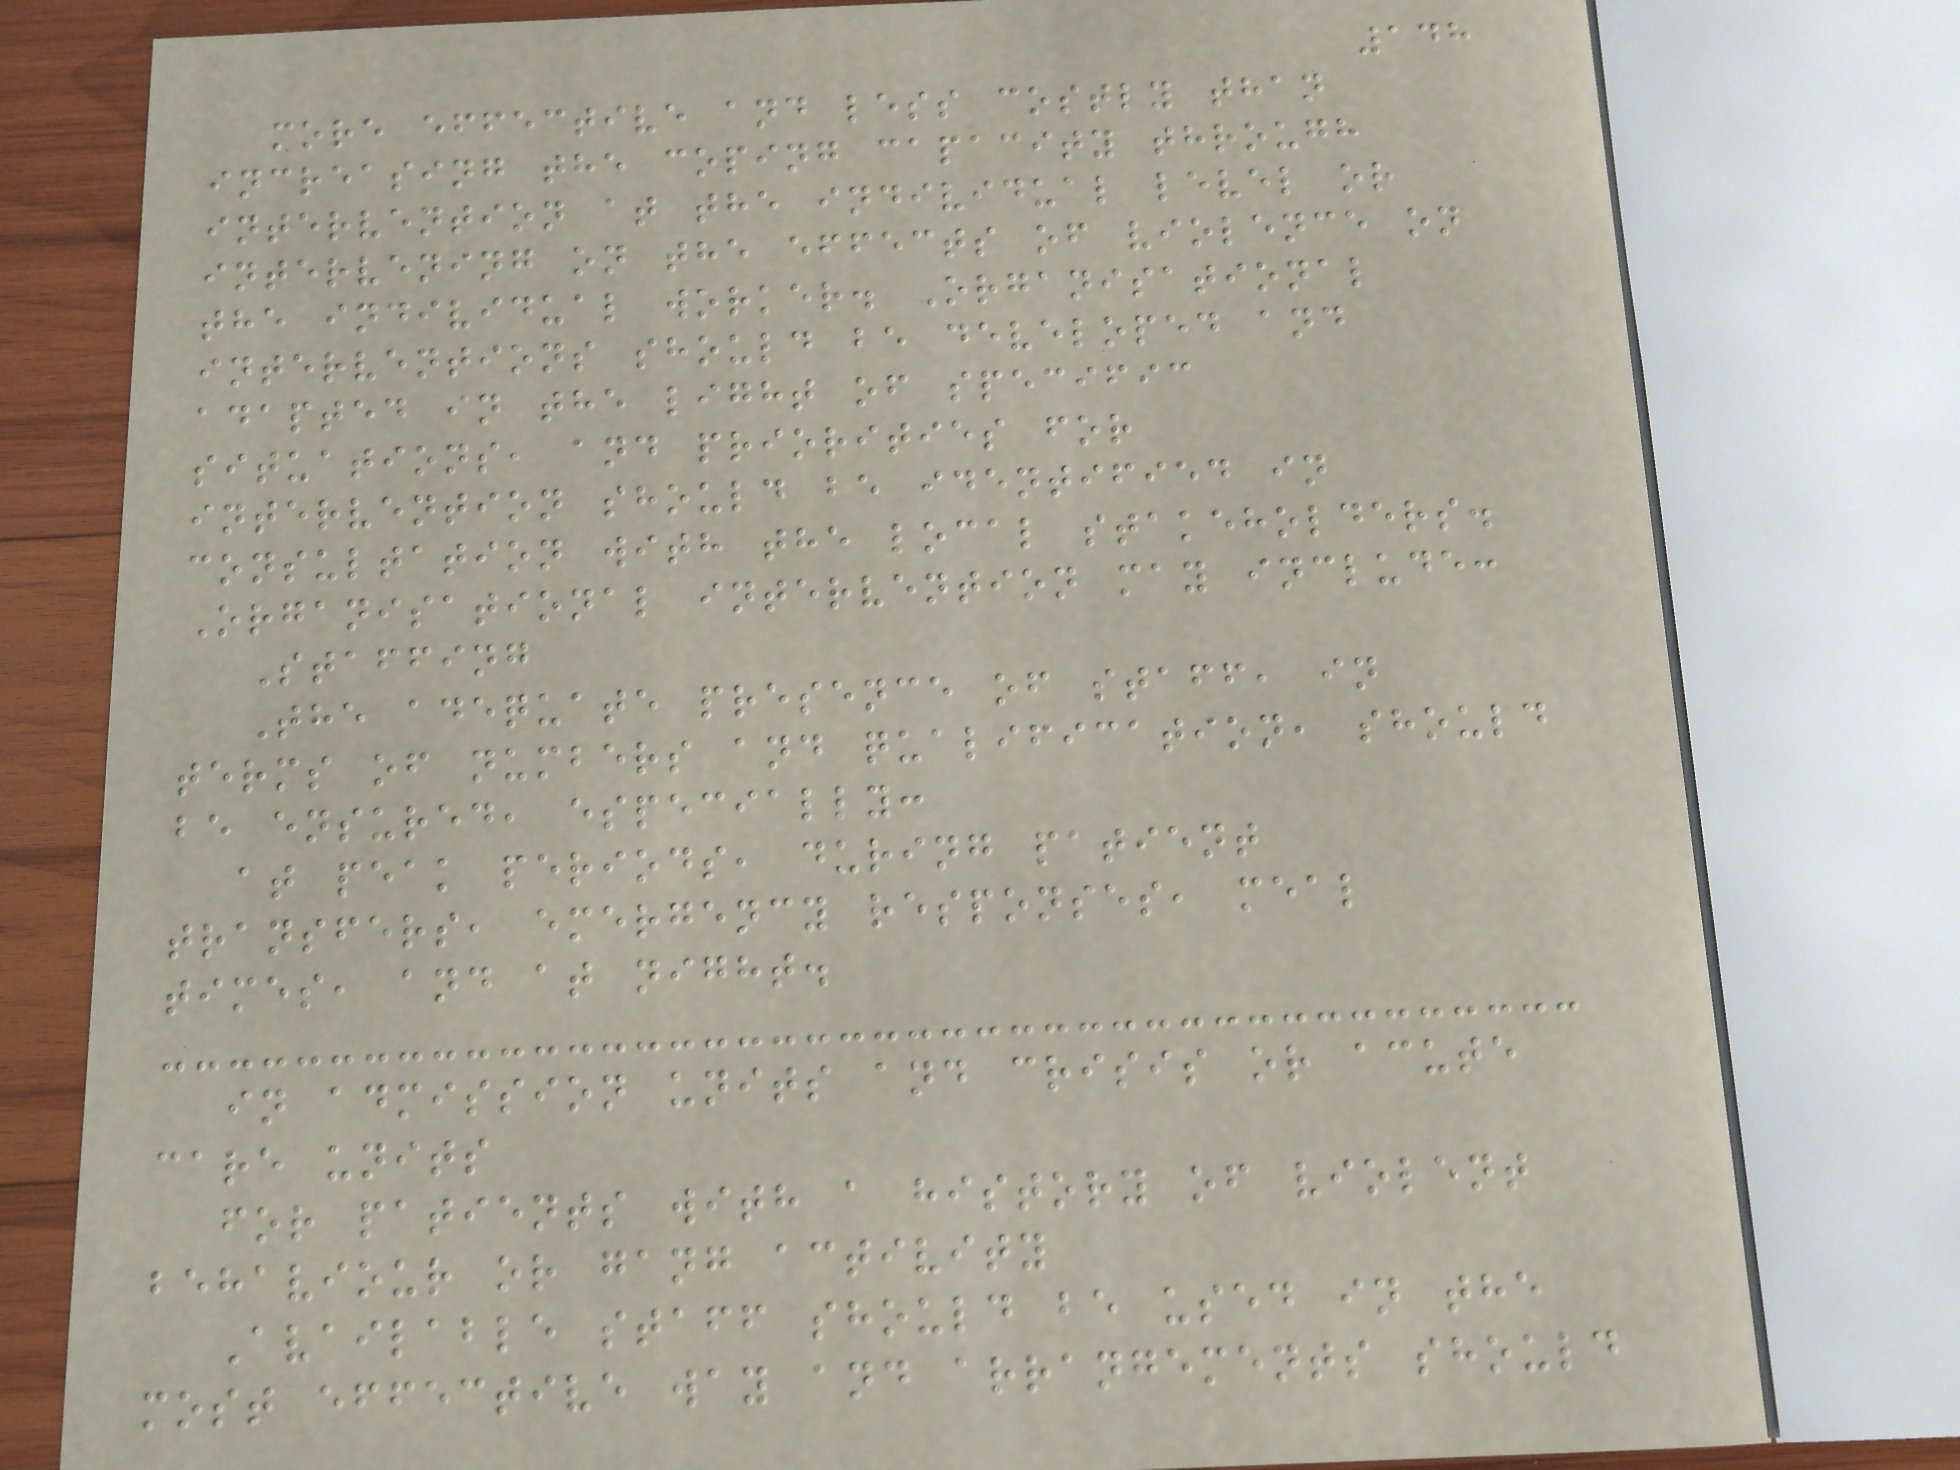148
more effective and less costly than
increasing the coping capacity through
intervention at the individual level or
intervening on the effects of violence on
the individual worker. Organisational
interventions should be developed and
adapted in the light of specific
situations, and priorities for
intervention should be identified in
consultation with the local stakeholders.
Organisational intervention may include:
Staffing
The adequate presence of staff, in
terms of numbers and qualification, should
be ensured, especially:
at peak periods, during patient
transfers, emergency responses, meal
times, and at night.
in admission units and crisis or acute
care units
for patients with a history of violent
behaviour or gang activity
Available staff should be used in the
most effective way and arrangements should
